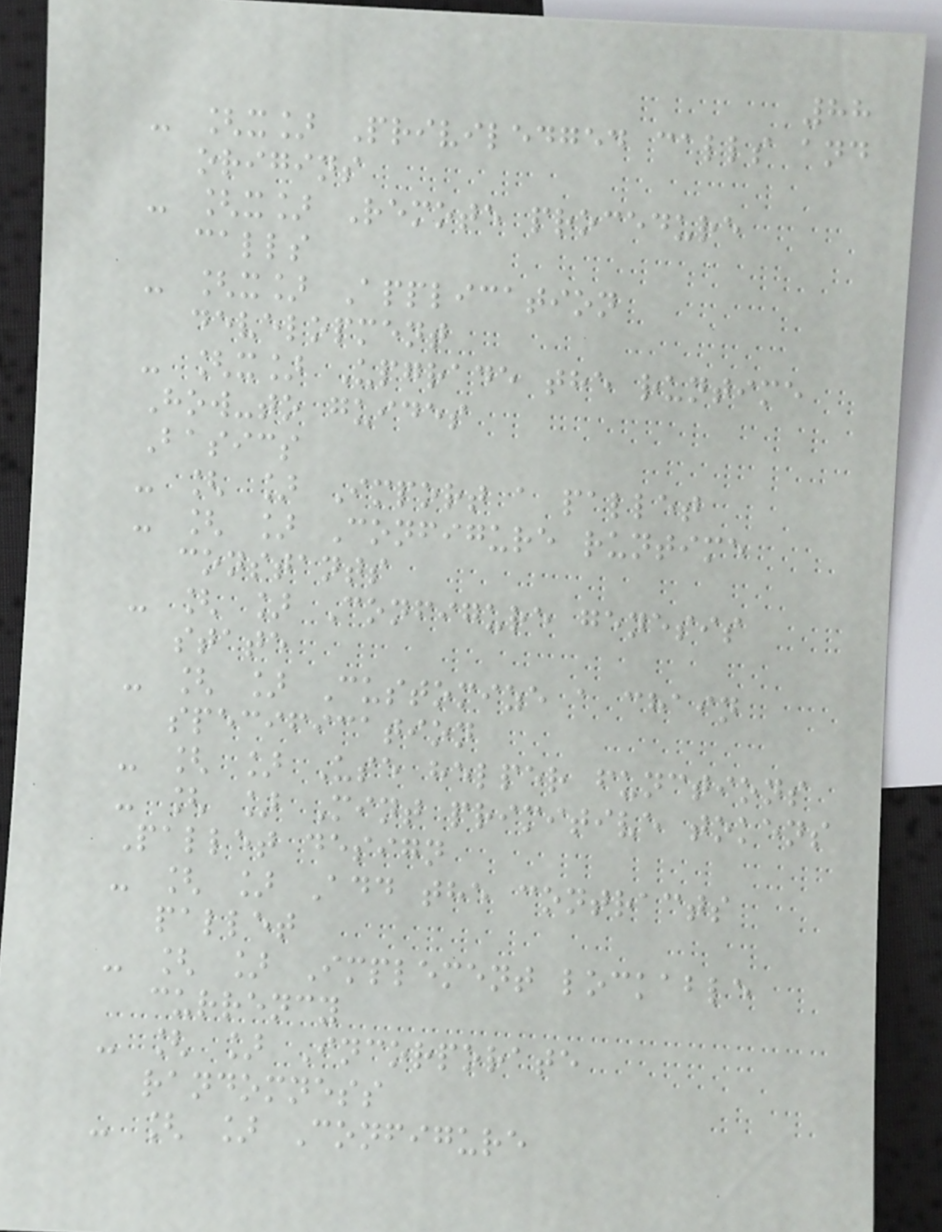88
- [x] Priviledged calls and
origins
- [x] Remote procedure
calls
- [x] Application
development
- [x] Upgrade the runtime
How-to guides
Basics
- [ ] Import a pallet
- [ ] Configure runtime
constants
- [ ] Configure genesis
state
- [ ] Customize a chain
specification
- [ ] Use helper functions
- [ ] Mint primitive tokens
Pallet design
- [ ] Add the contracts
pallet
- [ ] Implement lockable
currency
- [ ] Incorporate
randomness
- [ ] Configure
